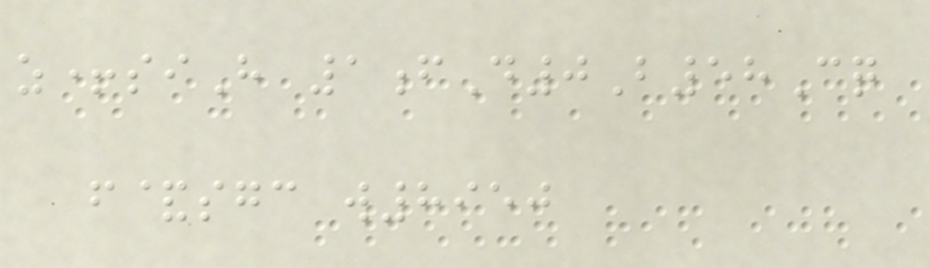z+siH 1fD0B58Cq
f&sgc w8950
